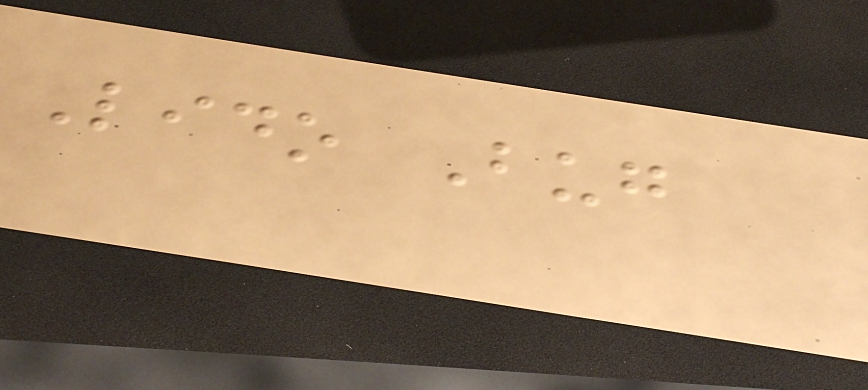Lido Bug
